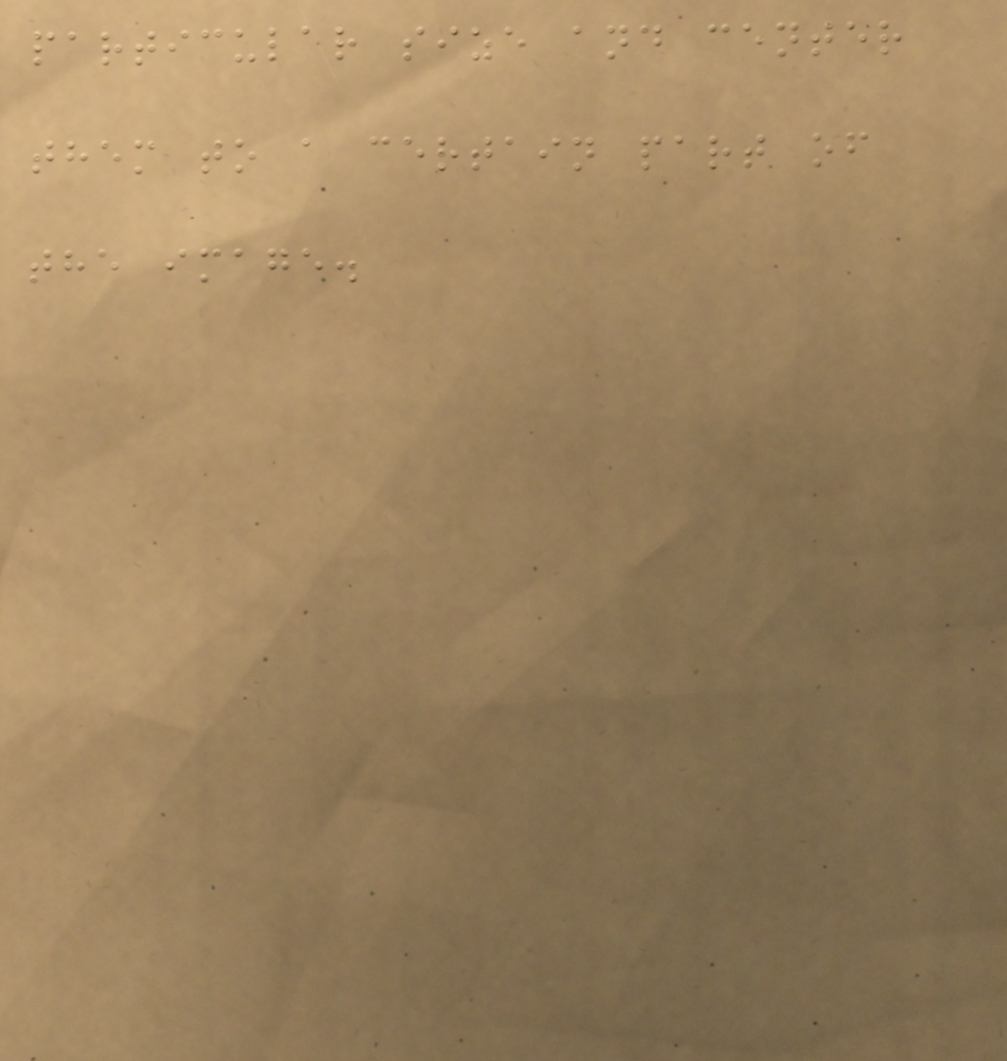particular size and center
them to a certain part of
the image.
